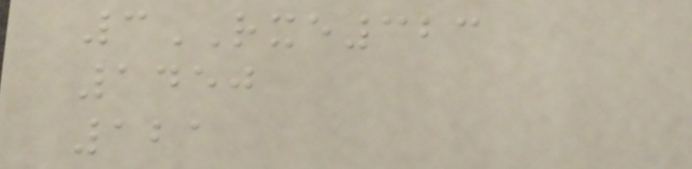3RXE323
1450
121
